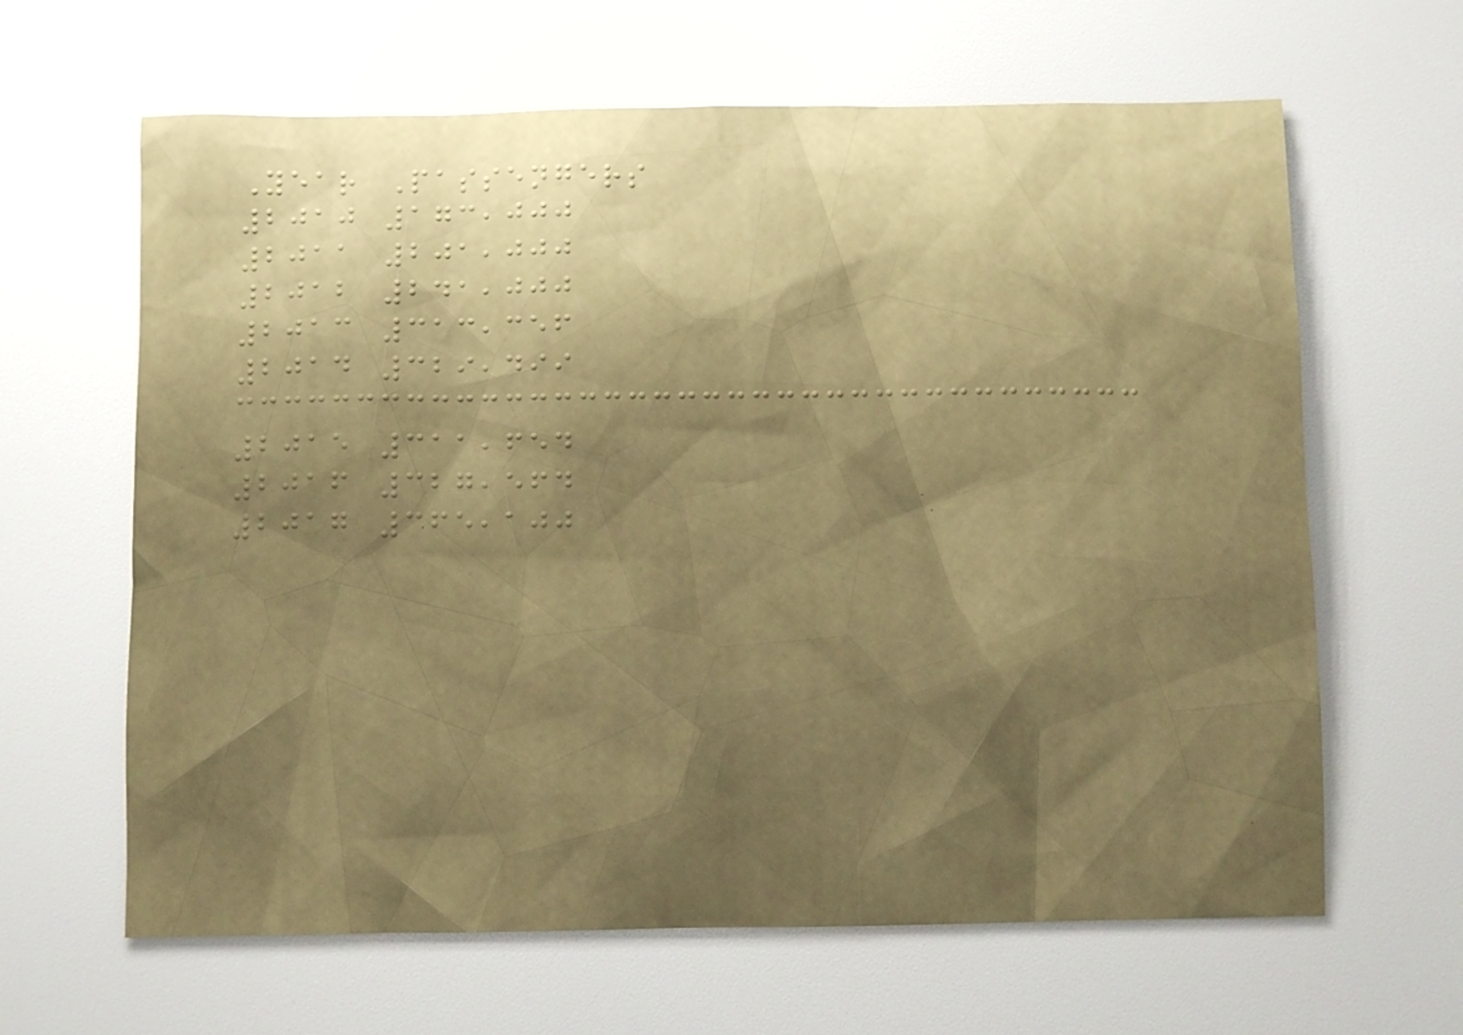Year Passengers
2010 173,000
2011 201,000
2012 241,000
2013 313,356
2014 329,499
2015 311,654
2016 327,564
2017 365,100
